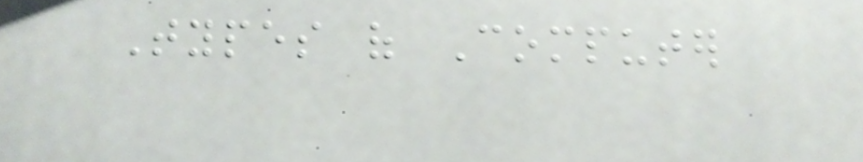Types of Computer
